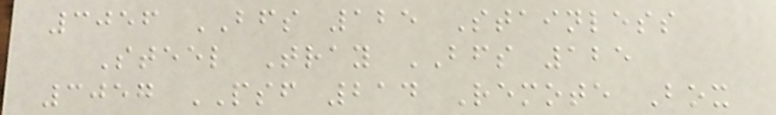3056 BFS 125 Stainless
Steel Tray BFS 125
3057 PSF 214 Remote Box
